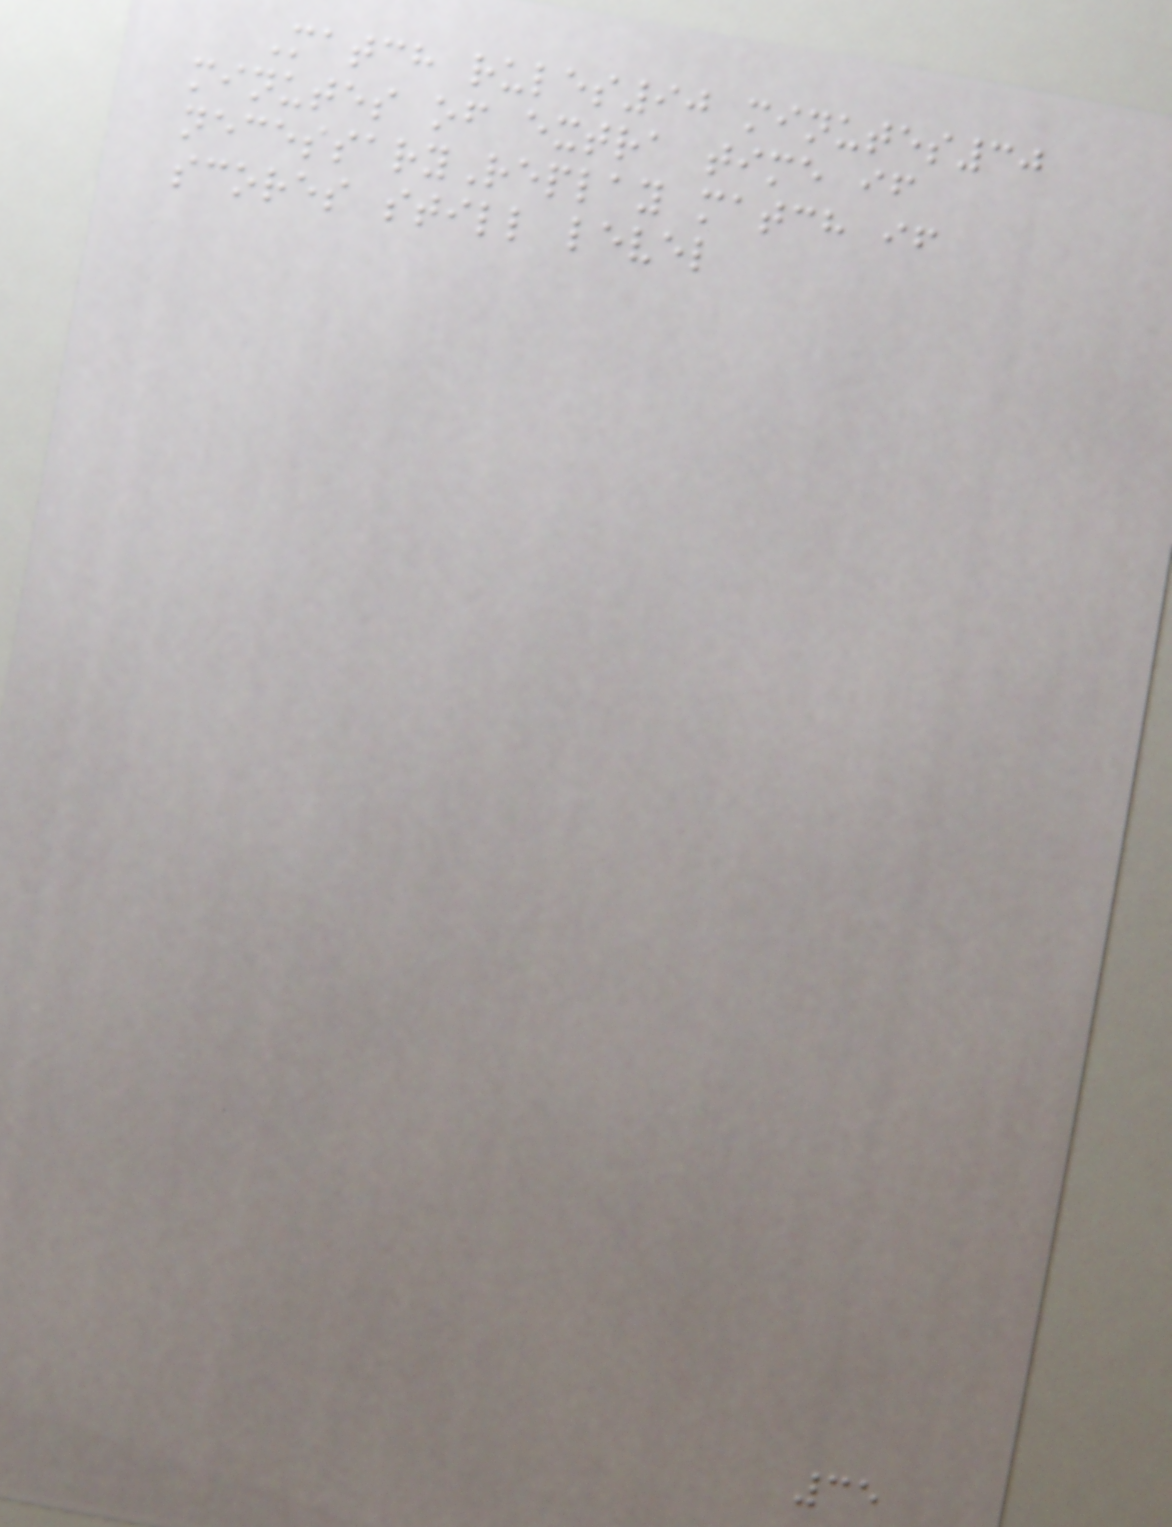Match rules90 minutes30
minutes of extra time if
necessaryReplay match if
scores still level
35
